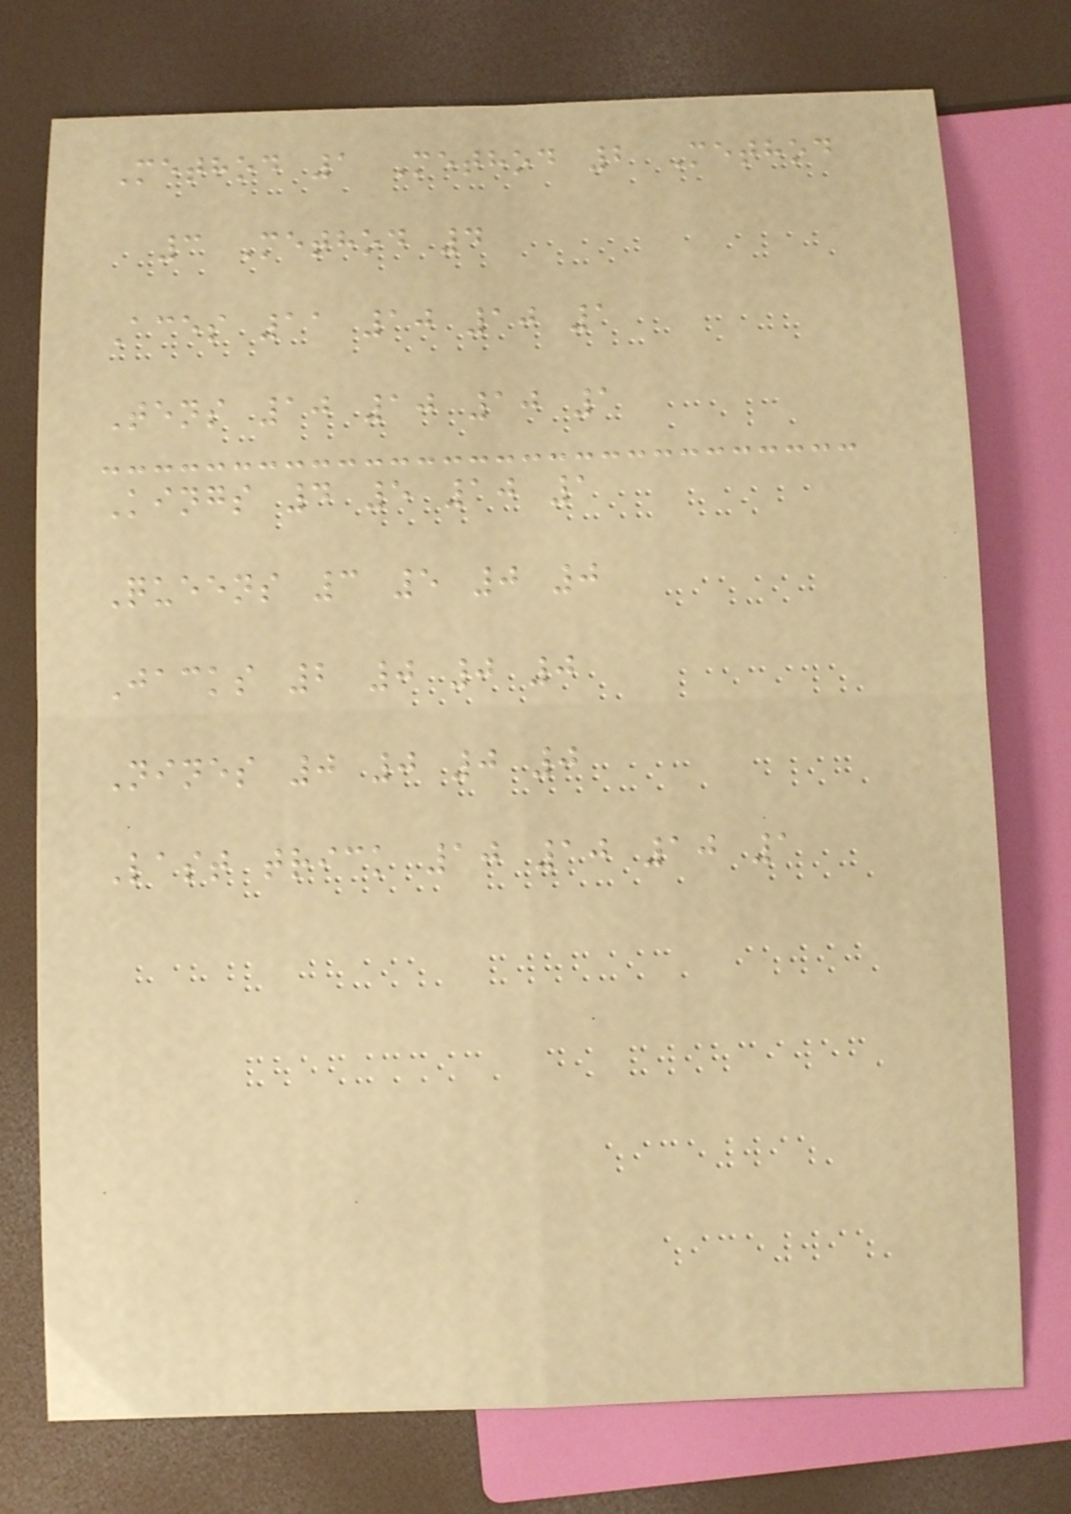Method 1 Method 2 Method
3 Method 4
Aces 11 10 10 1
Tens 10 10 10 1
Kings 4 5 10 1
Queens 3 5 0 0
Jacks 2 0 0 0
Nines 0 0 0 0
Last trick 10 10 10 1
